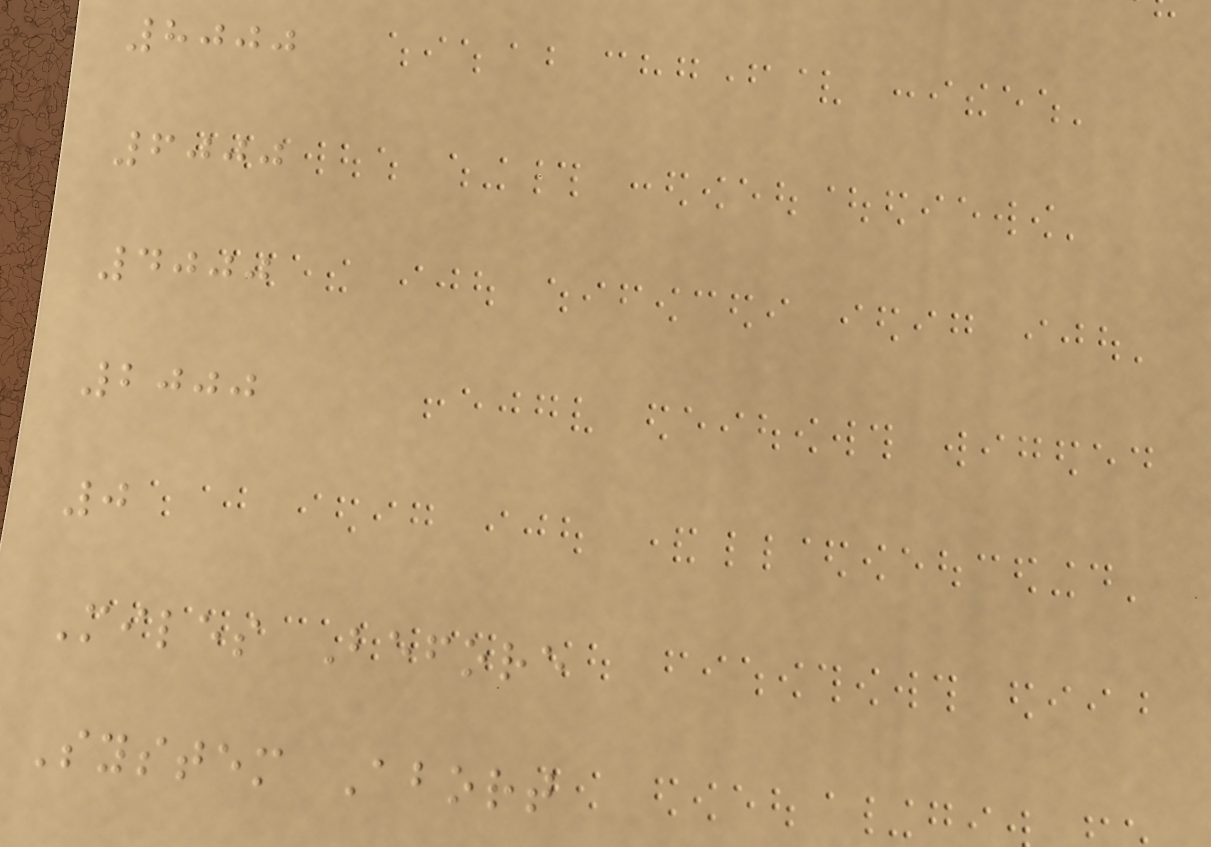8000
6000
4000
2000
0
Miles Before
System Abort
